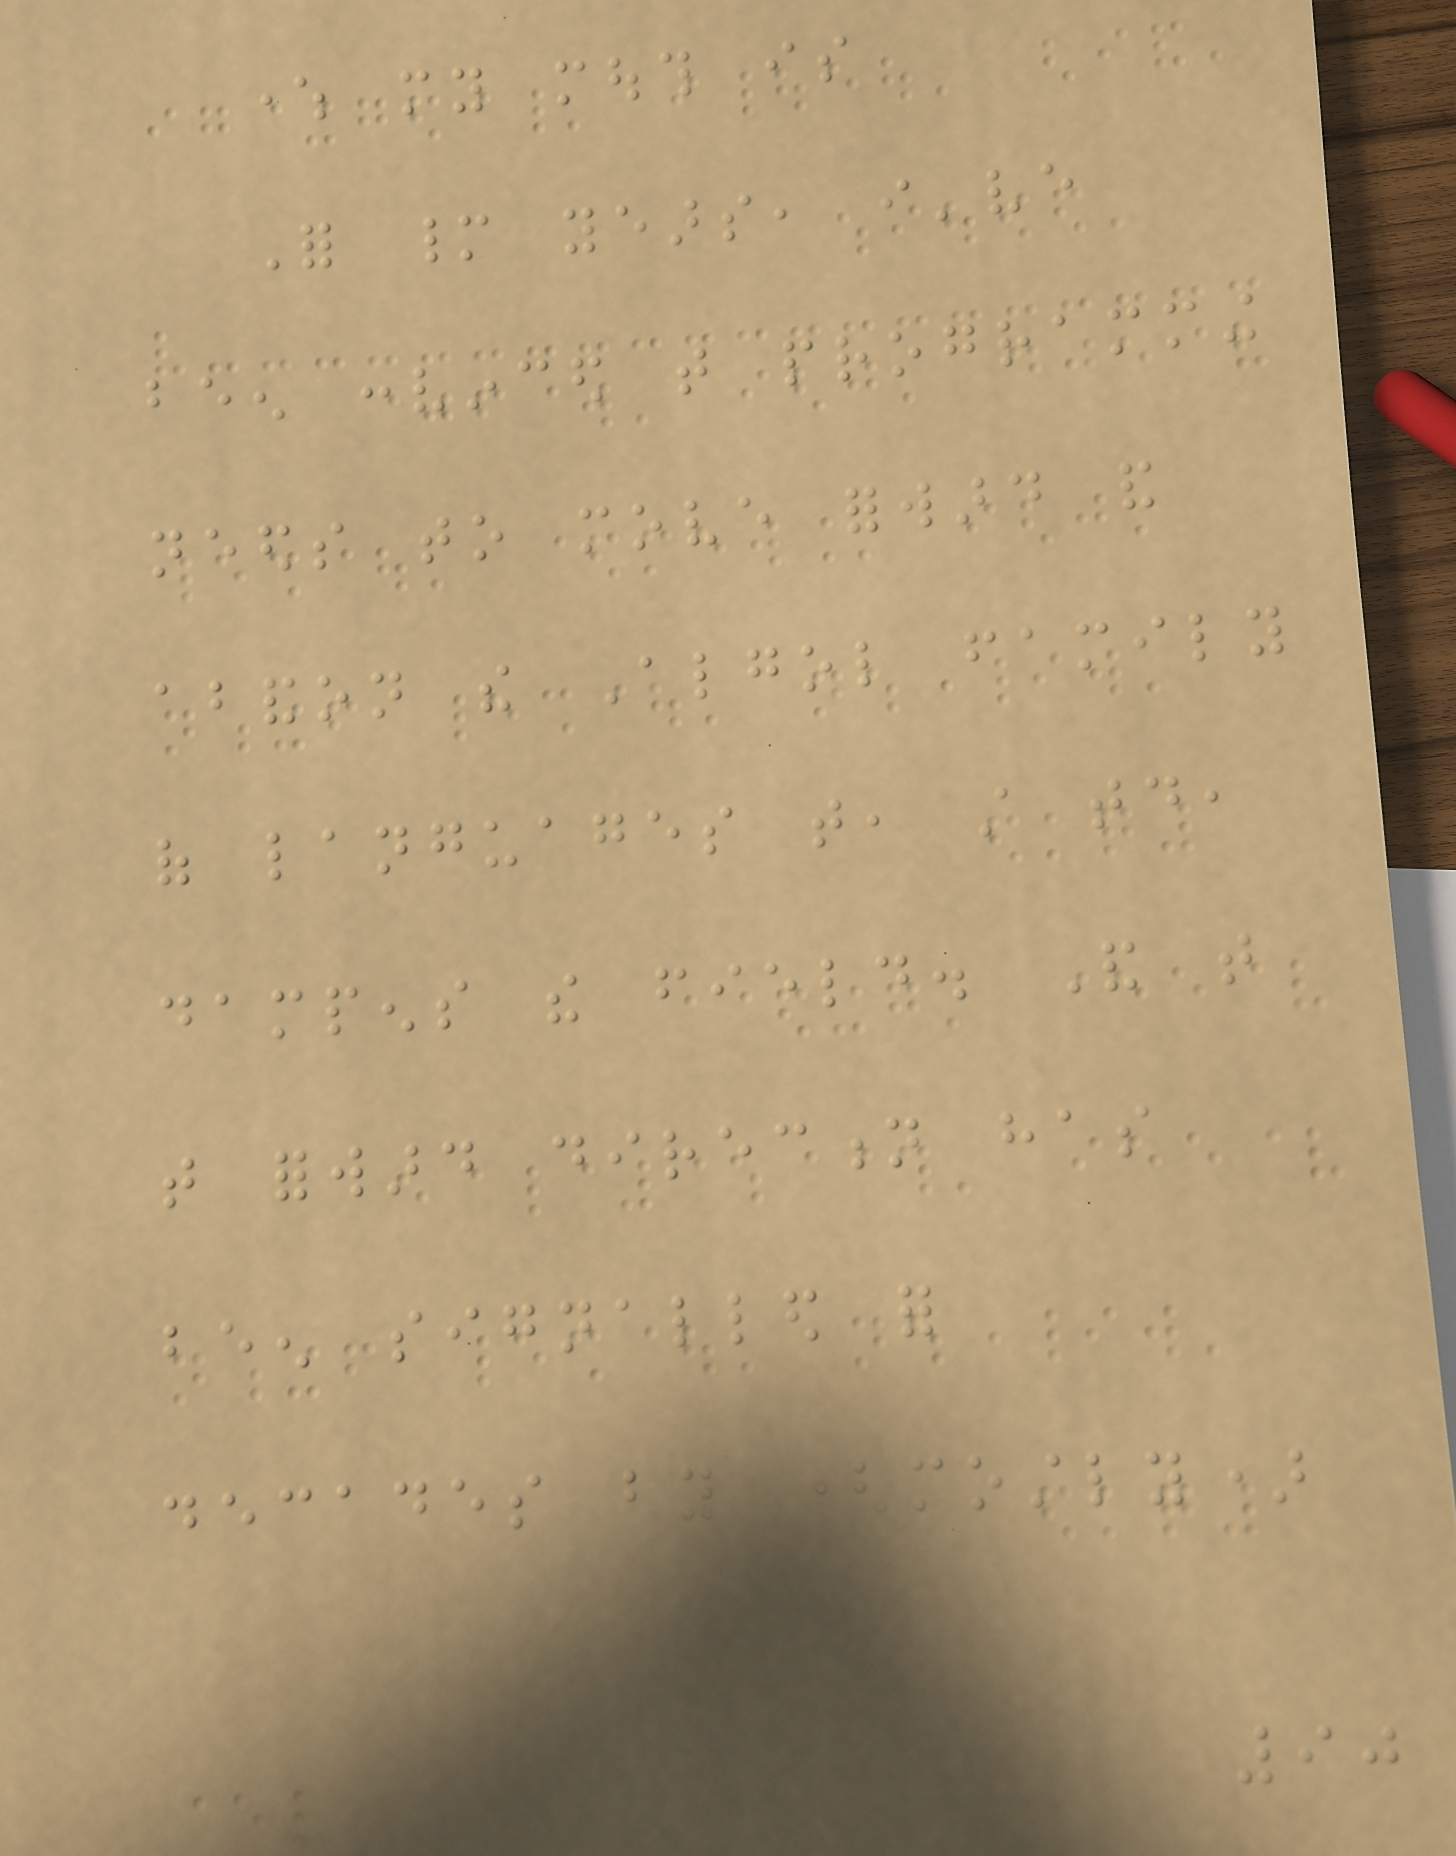where my mouth is
For many years, i've
been convinced that programming
needs to move forward and
abandon the Algol family
of languages that, still today,
dampens the field. And that
that forward direction has
been signalled for
decades by (mostly)
90
